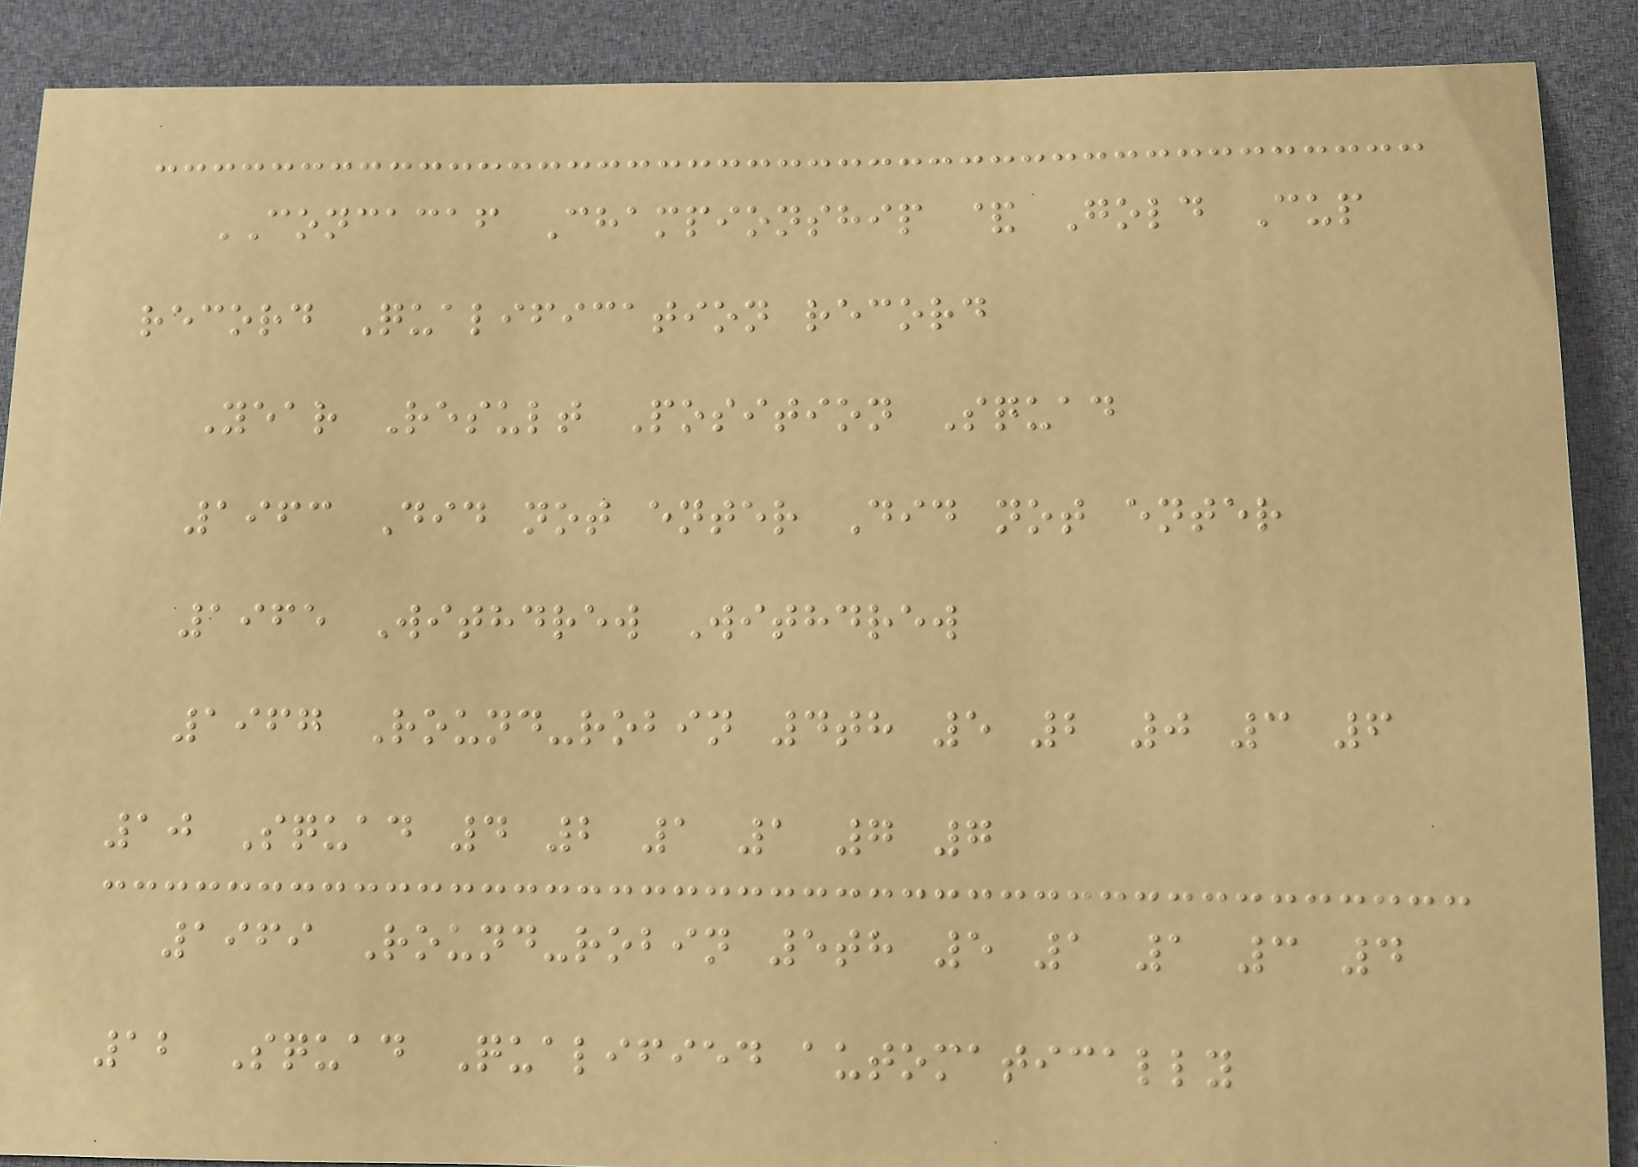CONCACAF Championship & Gold Cup
record Qualification record
Year Result Position Squad
1963 Did not enter Did not enter
1965 Withdrew Withdrew
1967 Round-robin 4th 5 2 0 3 6
10 Squad 4 2 1 1 7 7
1969 Round-robin 5th 5 1 1 3 4
12 Squad Qualified automatically
